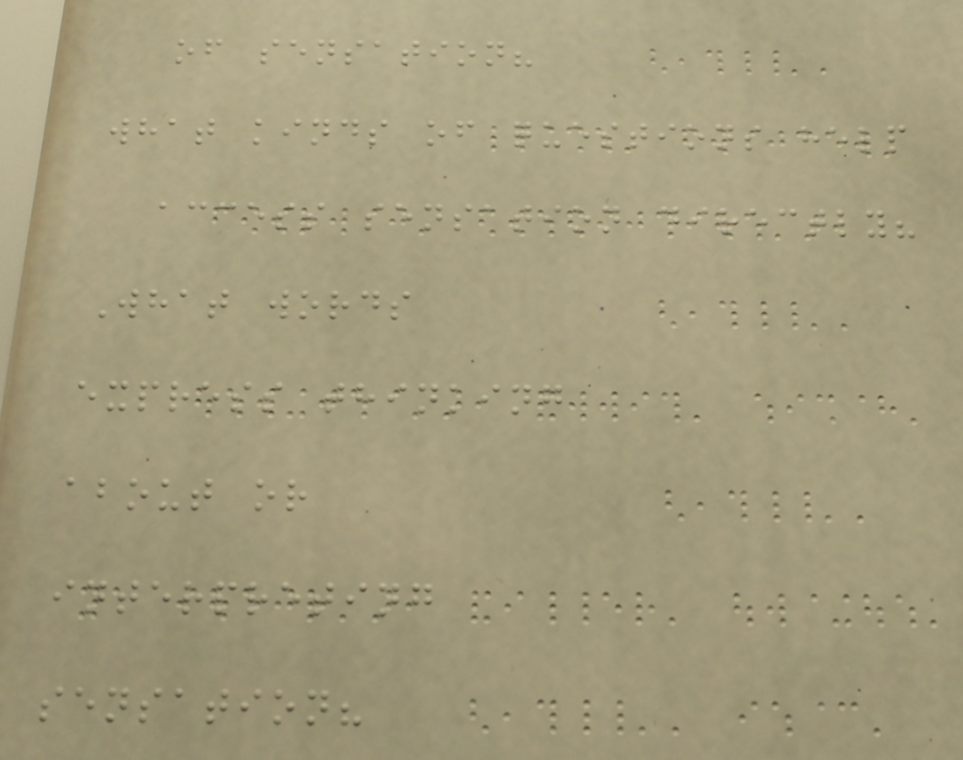of sensation?
what kinds of questions help
access sensation directly?
What words
express thinking
about or
interpreting
sensation?
